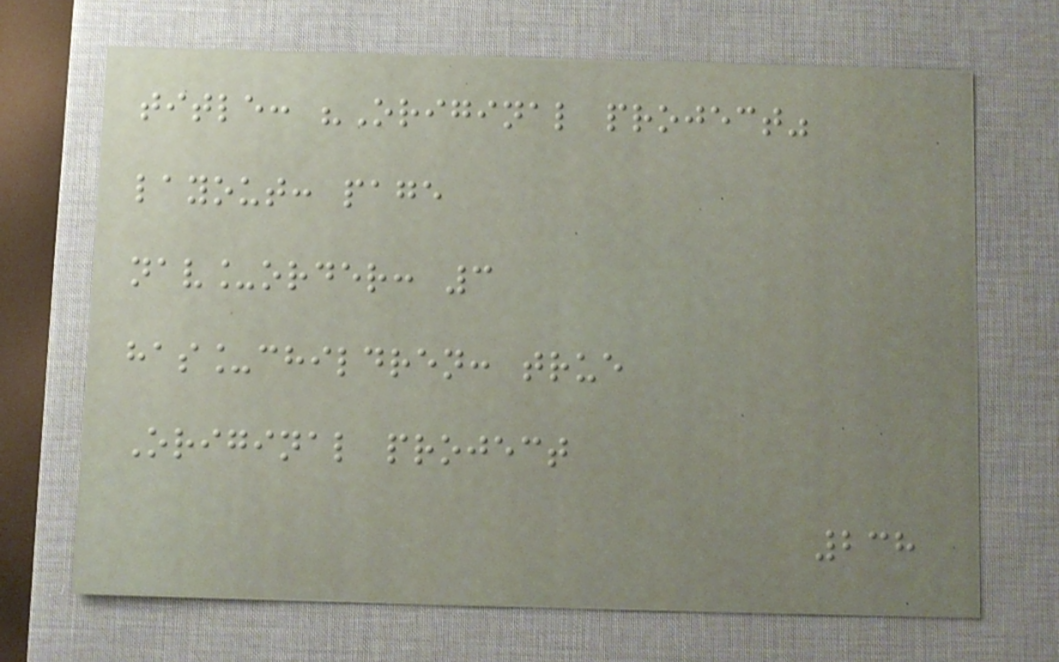title: "Original project"
layout: page
nav_order: 3
has_children: true
Original project
238
